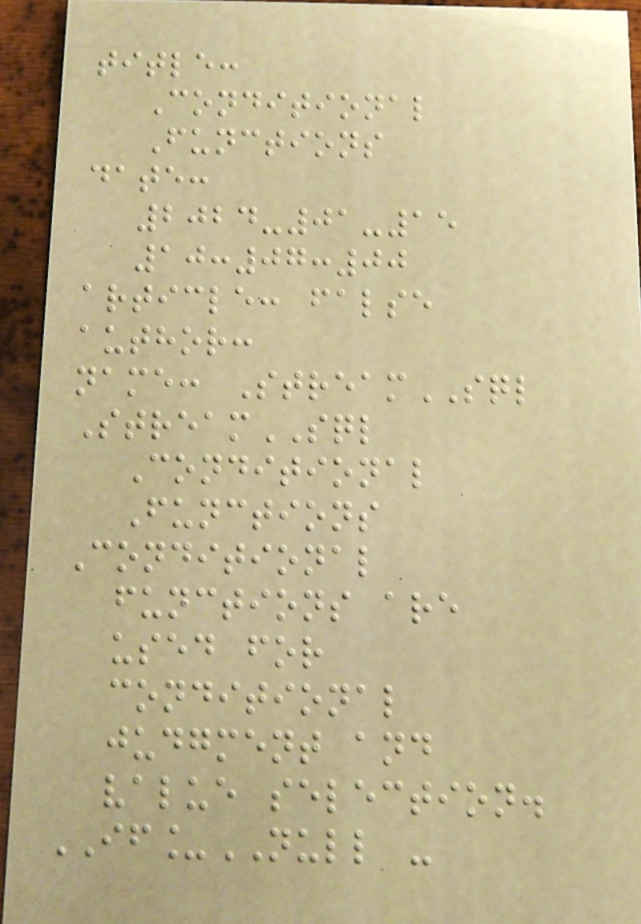title:
Conditional
Functions
date:
2024-01-15
10:07:00
article: false
author:
name: StreamSQL
StreamSQL
Conditional
Functions
Conditional
functions are
used for
conditional
judgment and
value selection.
IF_NULL -
